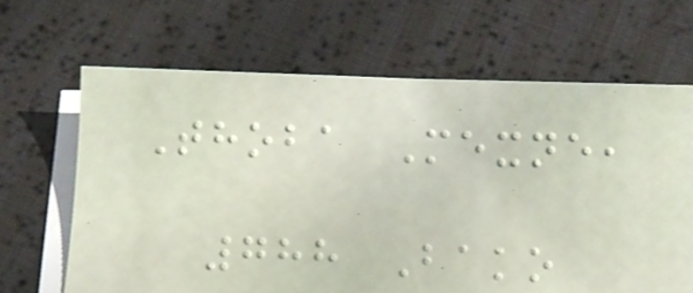Thoba Mexne,
788 Bako
